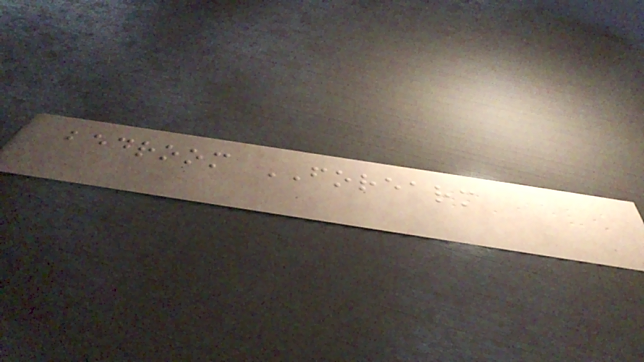bedroom FOREARM
